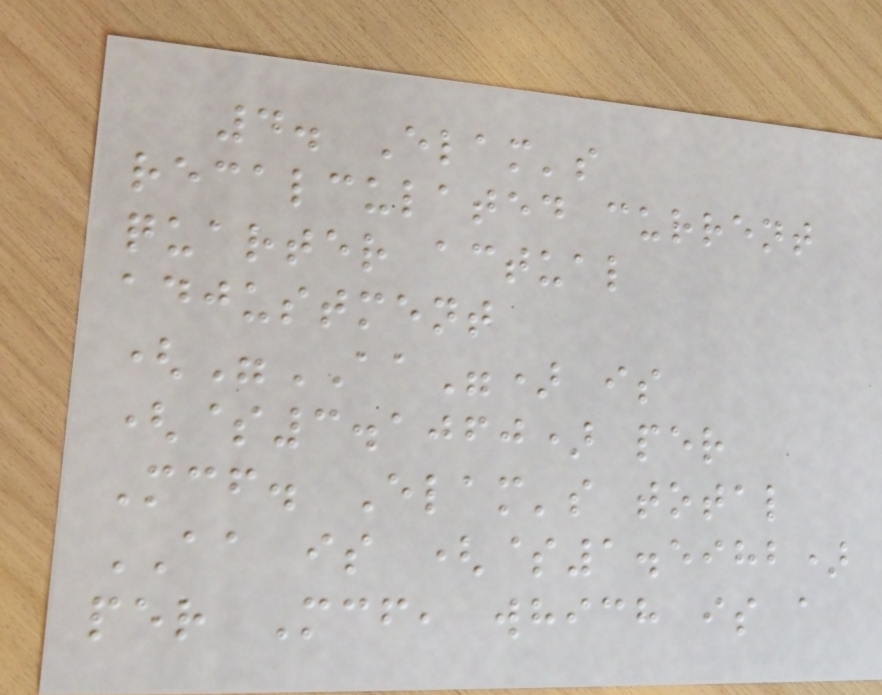4. Elam's
recalculated current
quarter actual
adjustment
("AA") is
($3.1060) per
Mcf. Elam's total
AA is ($1.5982)
per Mcf, which is a
